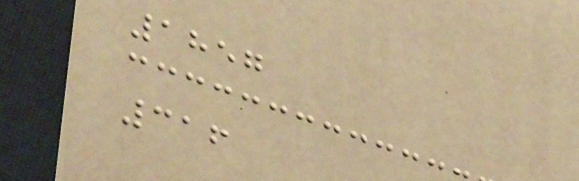1857
316
